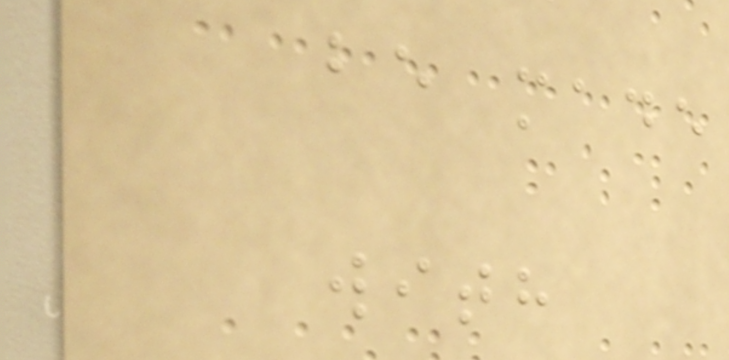be made
with
